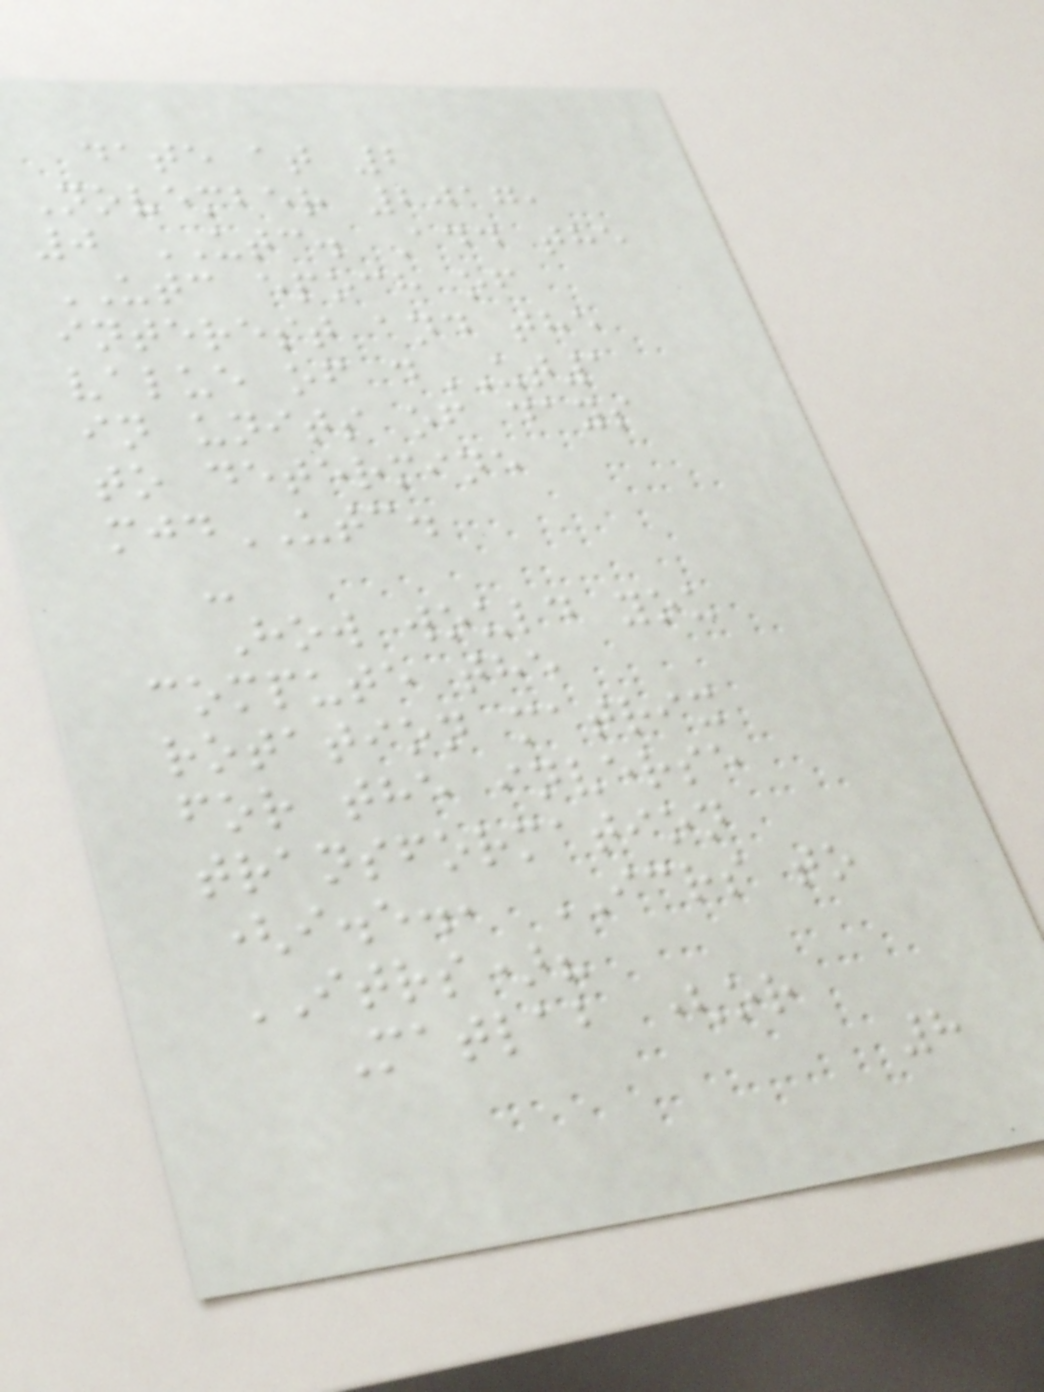date at 2
November 2017,
0 UTC. Add the
UTC epoch of
interest and the
value of dUT1
in units of days
to determine
mjdUTC.
-
How would you
compute the
rotation matrix
for the inverse
transformation
(i.e., ICRS to
ITRS)?
Matlab (or
8
